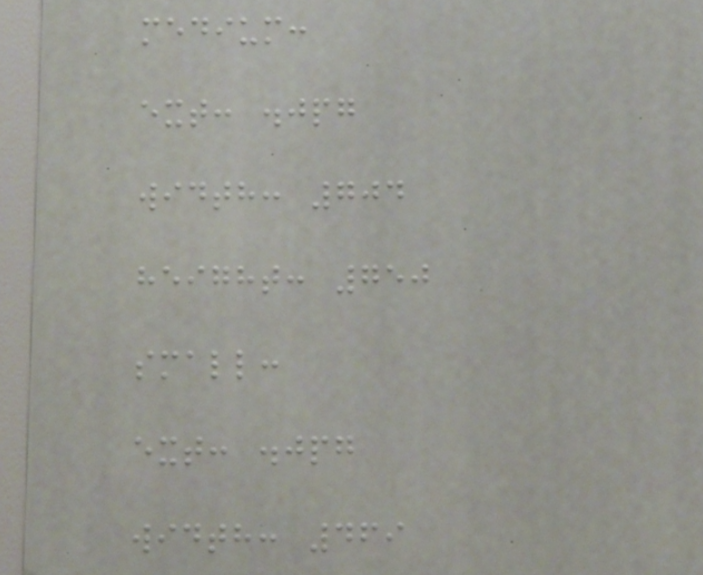medium:
ext: .jpg
width: 704
height: 750
small:
ext: .jpg
width: 469
